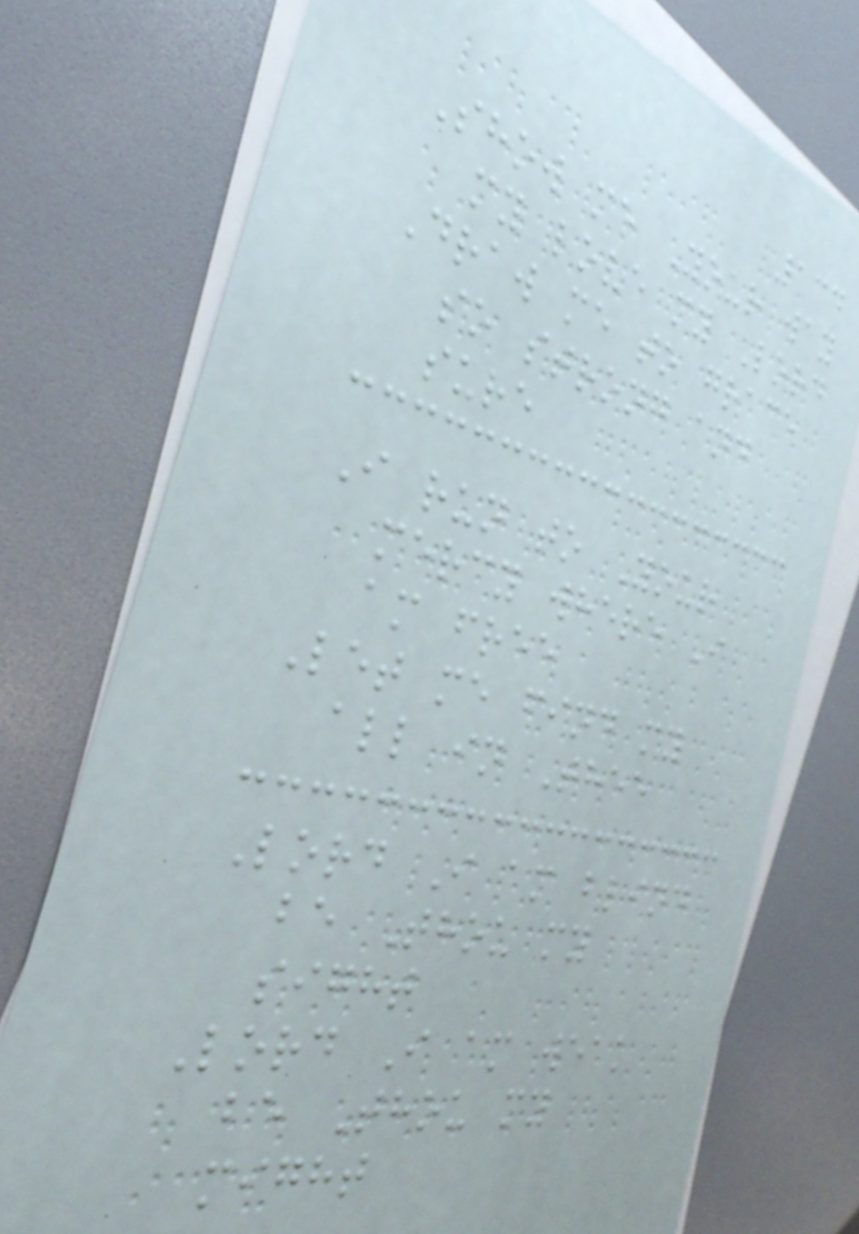134
Show me Your way
my love my Lord
Draw me to grace
so strong and
sure
I run to Your
mercy where I
am free
Let me find my
all in Thee
Lord I am blind
be Thou my
sight
Lord I am weak
be Thou my
might
